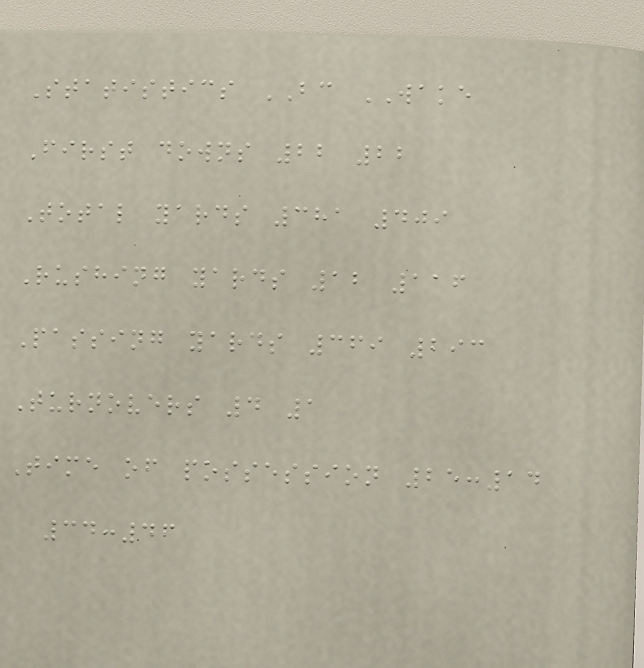Statistics BC WAKE
First downs 22 22
Total yards 381 409
Rushing yards 12 116
Passing yards 369 293
Turnovers 4 1
Time of possession 25:14
34:46
